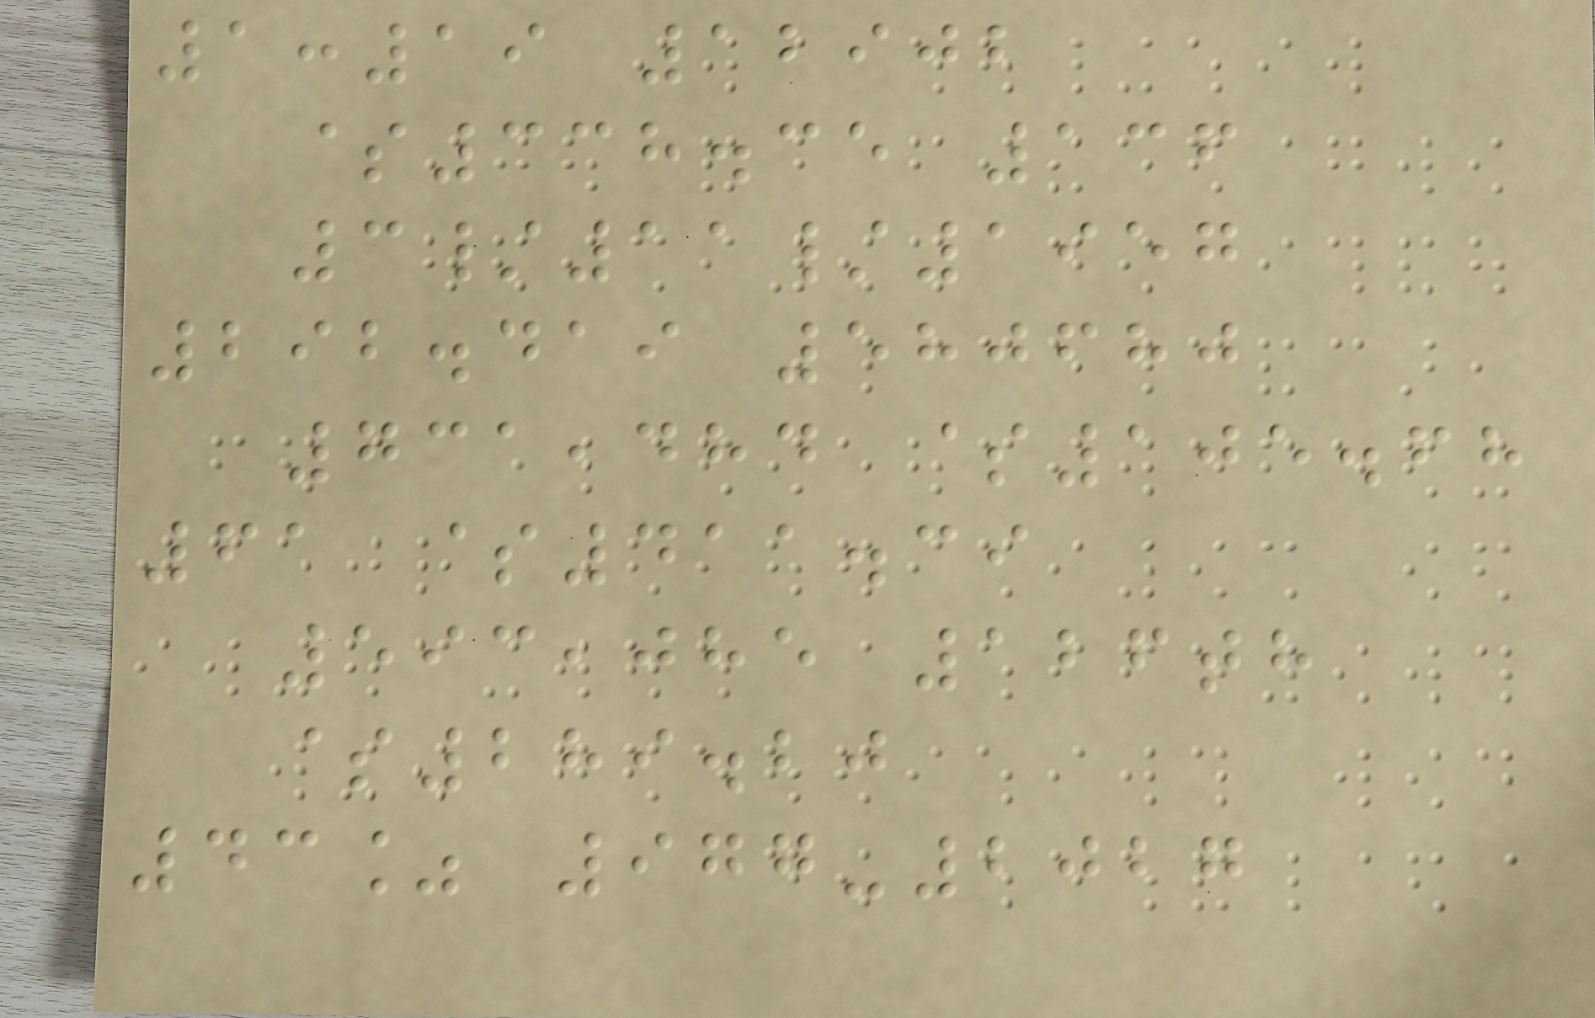1:19 12902
$338.35 136
3/11/1957
292.419 580680
731,484 $105.68
61 $411.39
593,085 126th
$289.20
43% 977-2027
